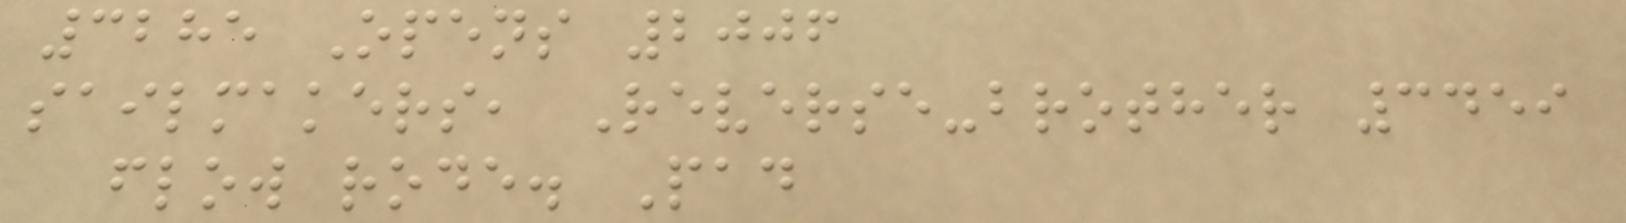3285 Opens 2006
sailmakers, Reverse-brother 3459
flow rode. Pad
